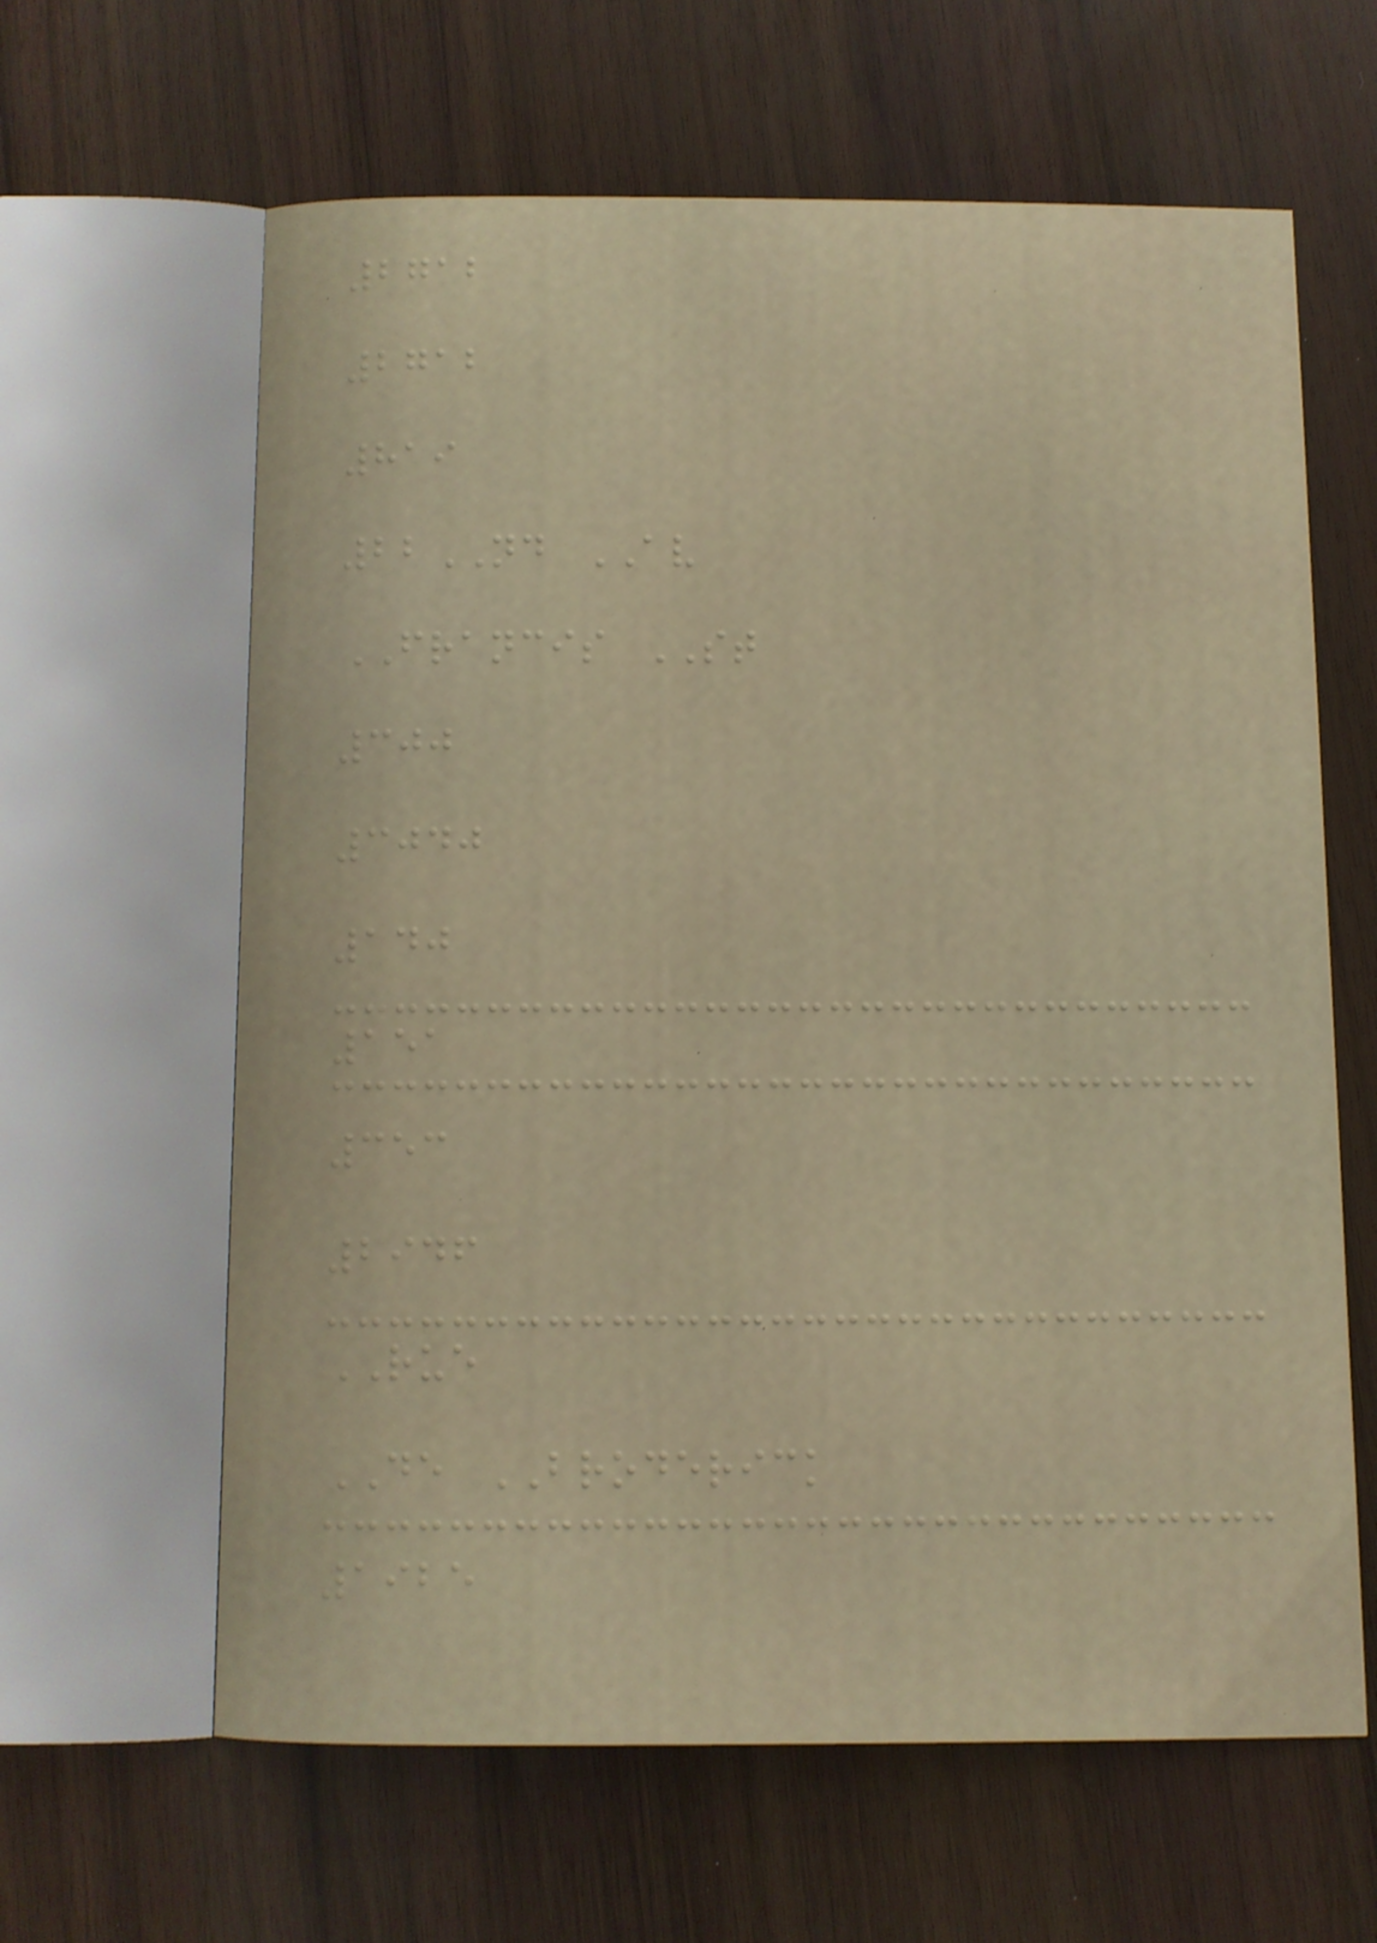2712
2712
819
22ND AV
FRANCIS ST
300
3040
140
151
353
2946
RUE
DE BRODERICK
1925
